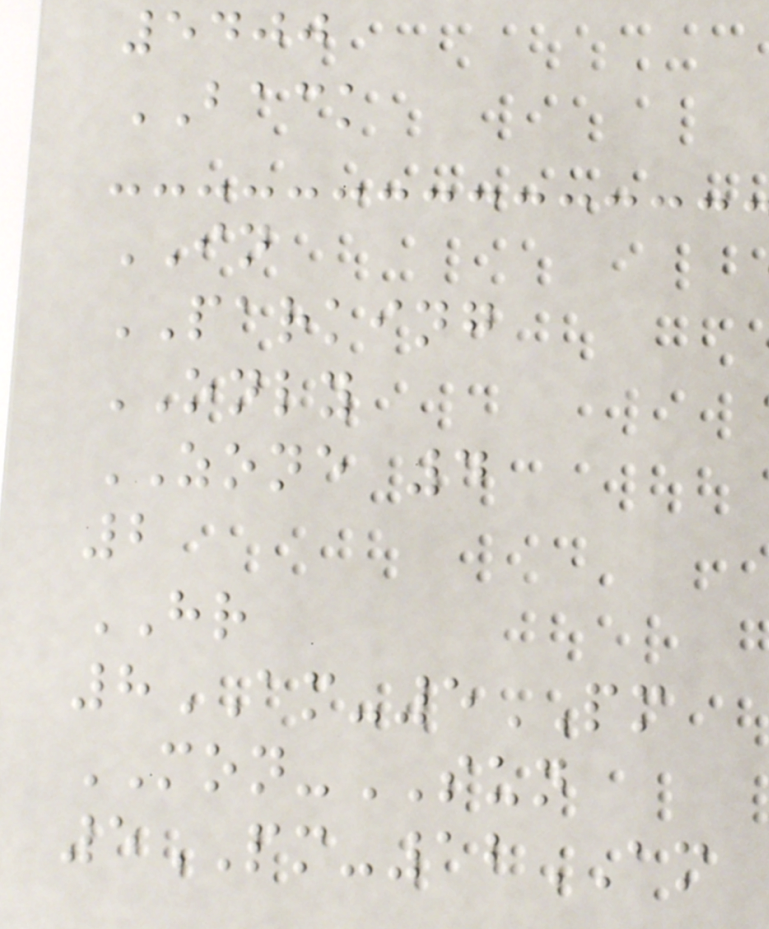5400
BACK
IN
PARKING
ONLY
ZONE 4
2
HR
8AM-5PM
MON-SUN
5PM-12AM
